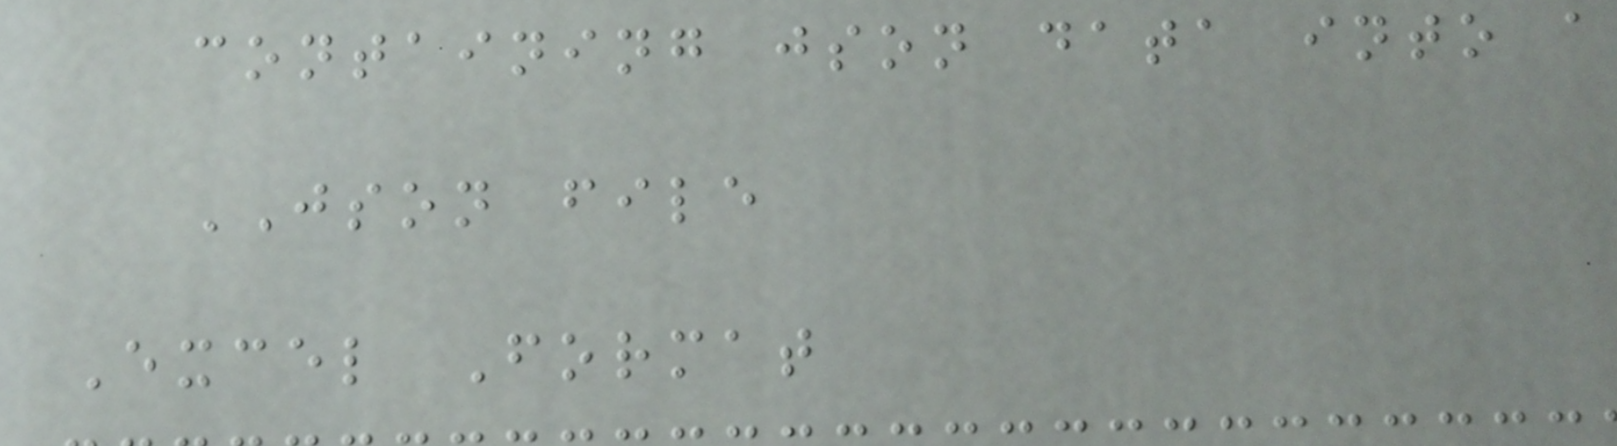containing json data into a
JSON file
Excel Format
